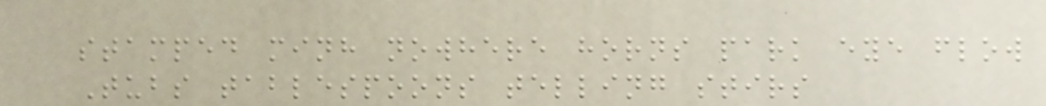stamped minh nowhere horns park eye flow
Tubs tablespoons telling stirs
